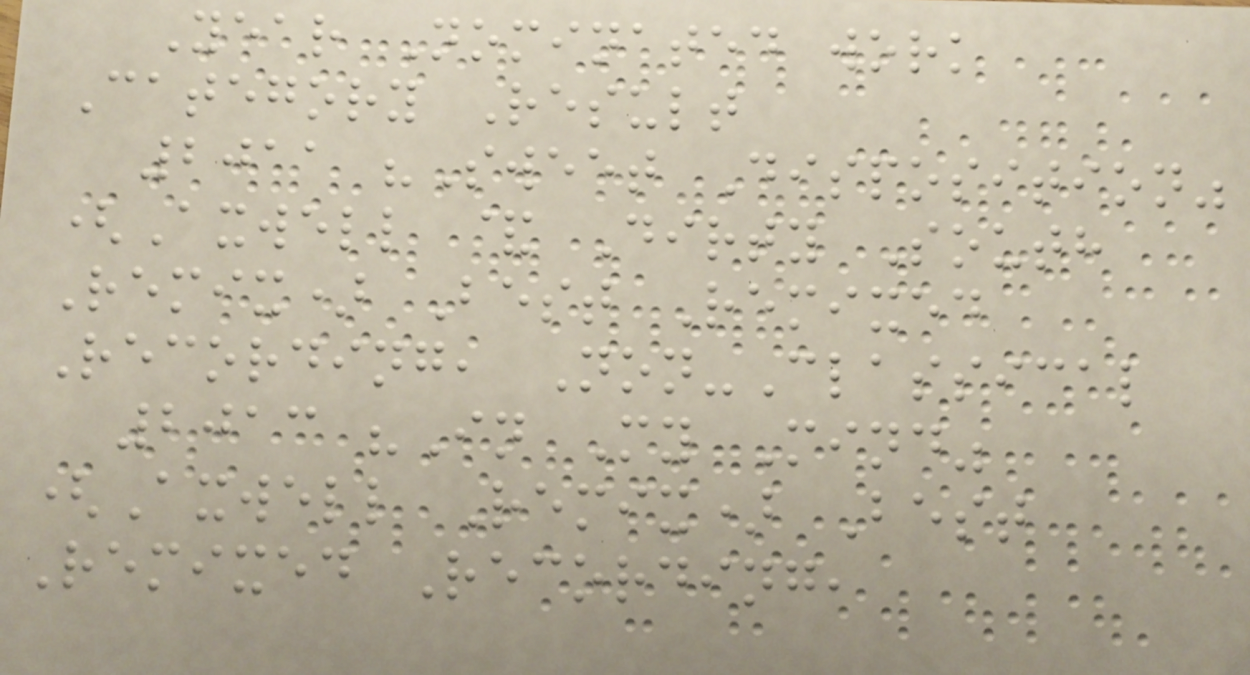Year Nominated work
Category Result
2011 "Sweet Disposition"
(Axwell & Dirty South
Remix) Best Remixed
Recording, Non-Classical
2013 "In My Mind"
(Axwell Remix) Best
Remixed Recording,
